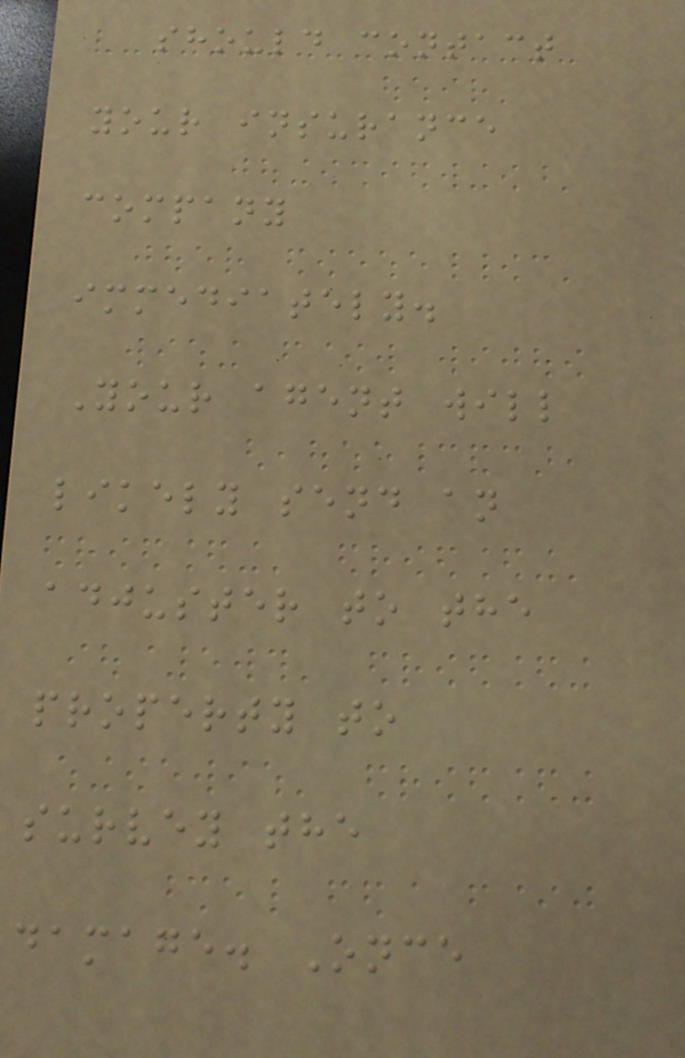should contact
your insurance
company
immediately.
Your agent will
likely send an
adjuster to the
property to
survey the
damage. Once
